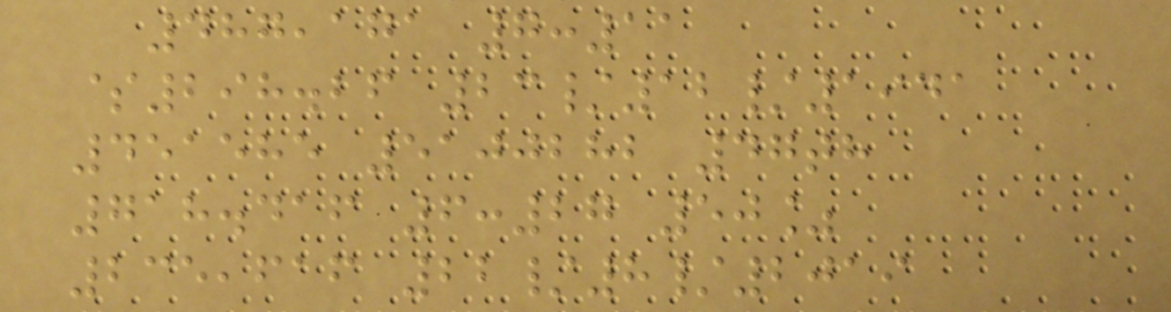487,171 7:11
$298.26 23/12/1941
451585 5100282 47th
718.416 6:27 50%
235,616 22/8/2019
